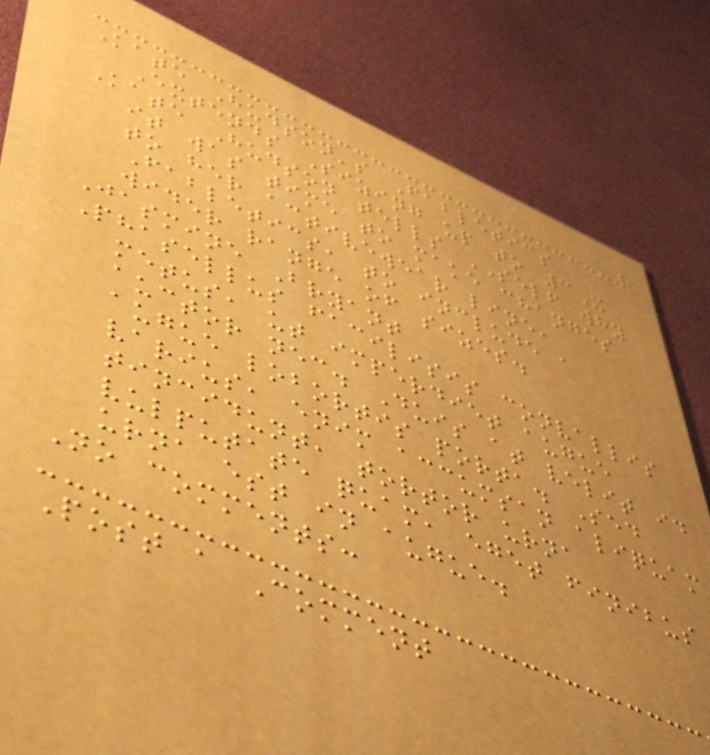Kate Hudson's Fabletics
Extends Sizing up to 3X
Kate Hudson tells SELF why
it was time to make changes
to her activewear line,
Fabletics, to include a
wider range of sizes.
Jasmine Bryant
Phasellus facilisis convallis
metus, ut imperdiet augue
auctor nec. Duis at velit id
augue lobortis porta. Sed
varius, enim accumsan aliquam
tincidunt, tortor urna
vulputate quam, eget finibus
urna est in augue.
No comments:
Post a Comment
